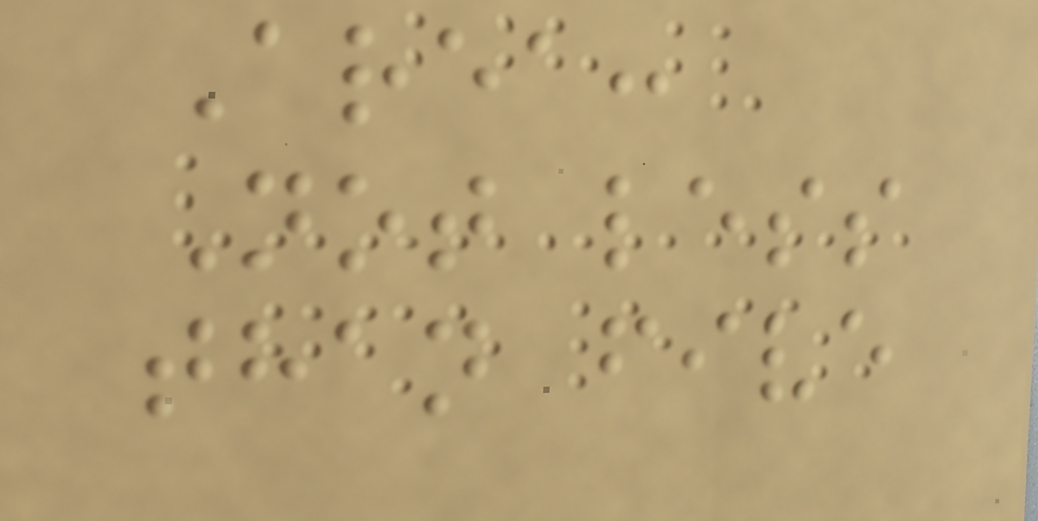Area:
Not less
than five
